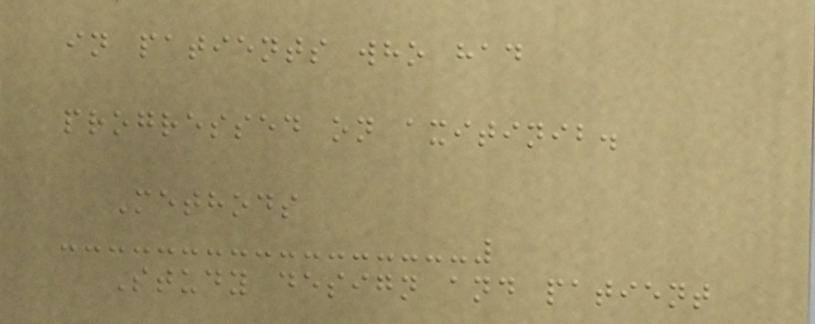in patients who had
progressed on axitinib.
Methods
Study design and patient
